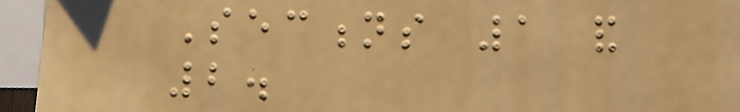Sections 1 and
2.
